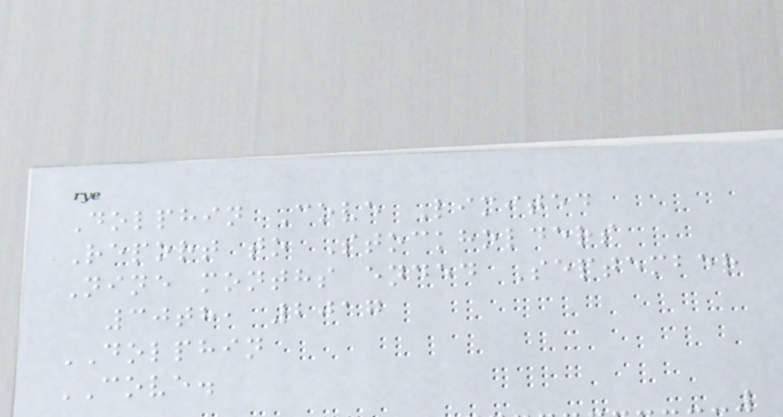Dolphin Cove Limited
Report to Stockholders
Nine months ended September
30th, 2017
DOLPHIN
COVE.
